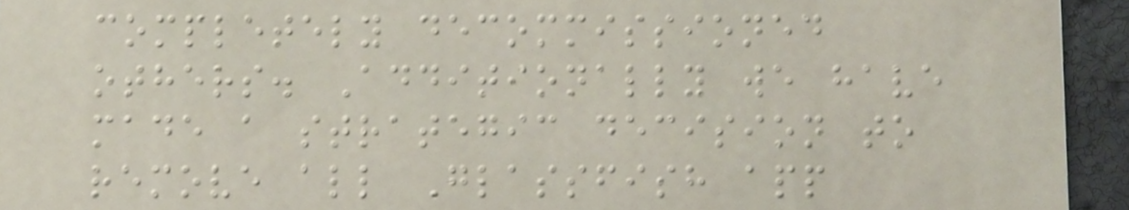completely decommissioned
others. Additionally we have
made a strategic decision to
remove all Glassfish app
